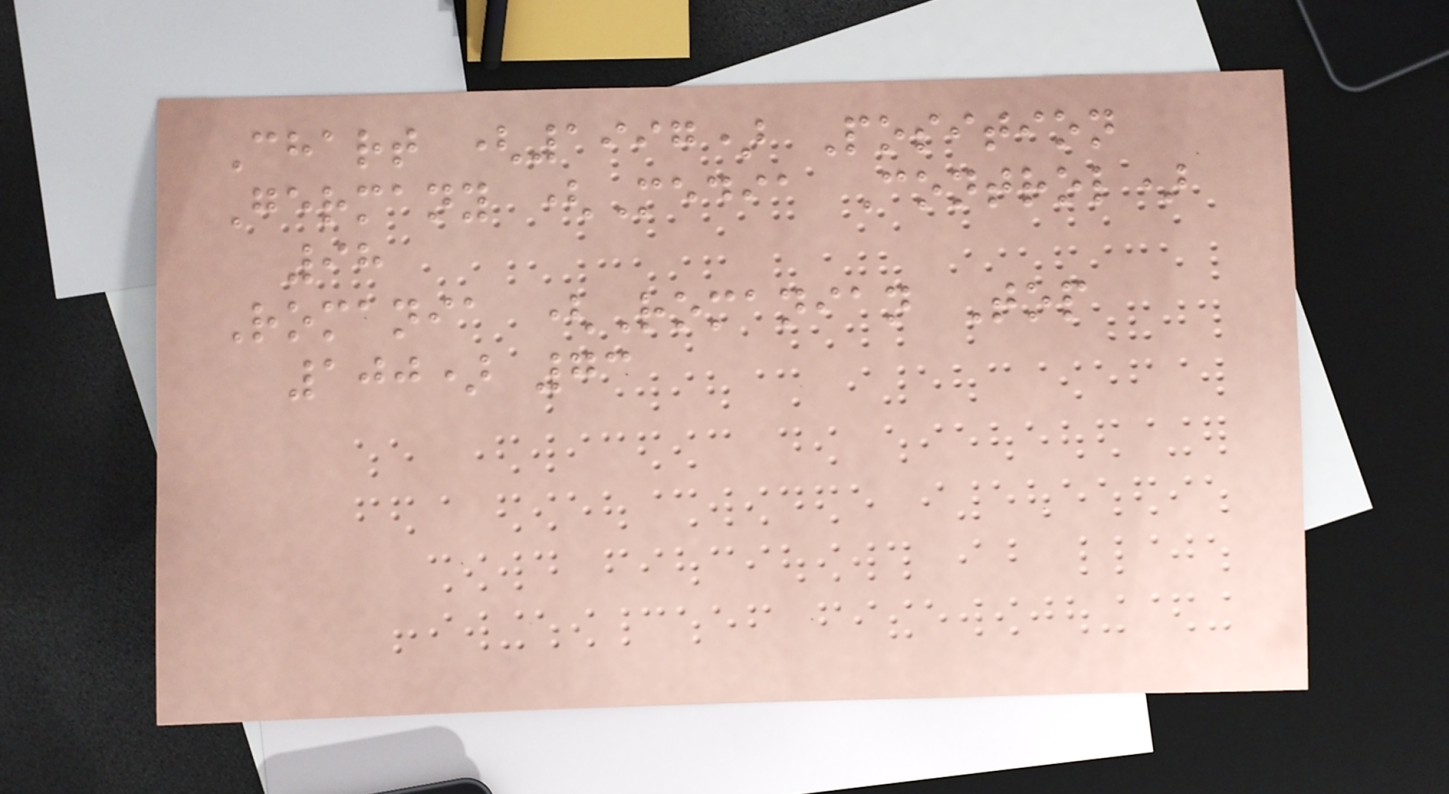Chart (1997) Position
Germany (Media Control)
98
Romania (Romanian Top
100) 73
